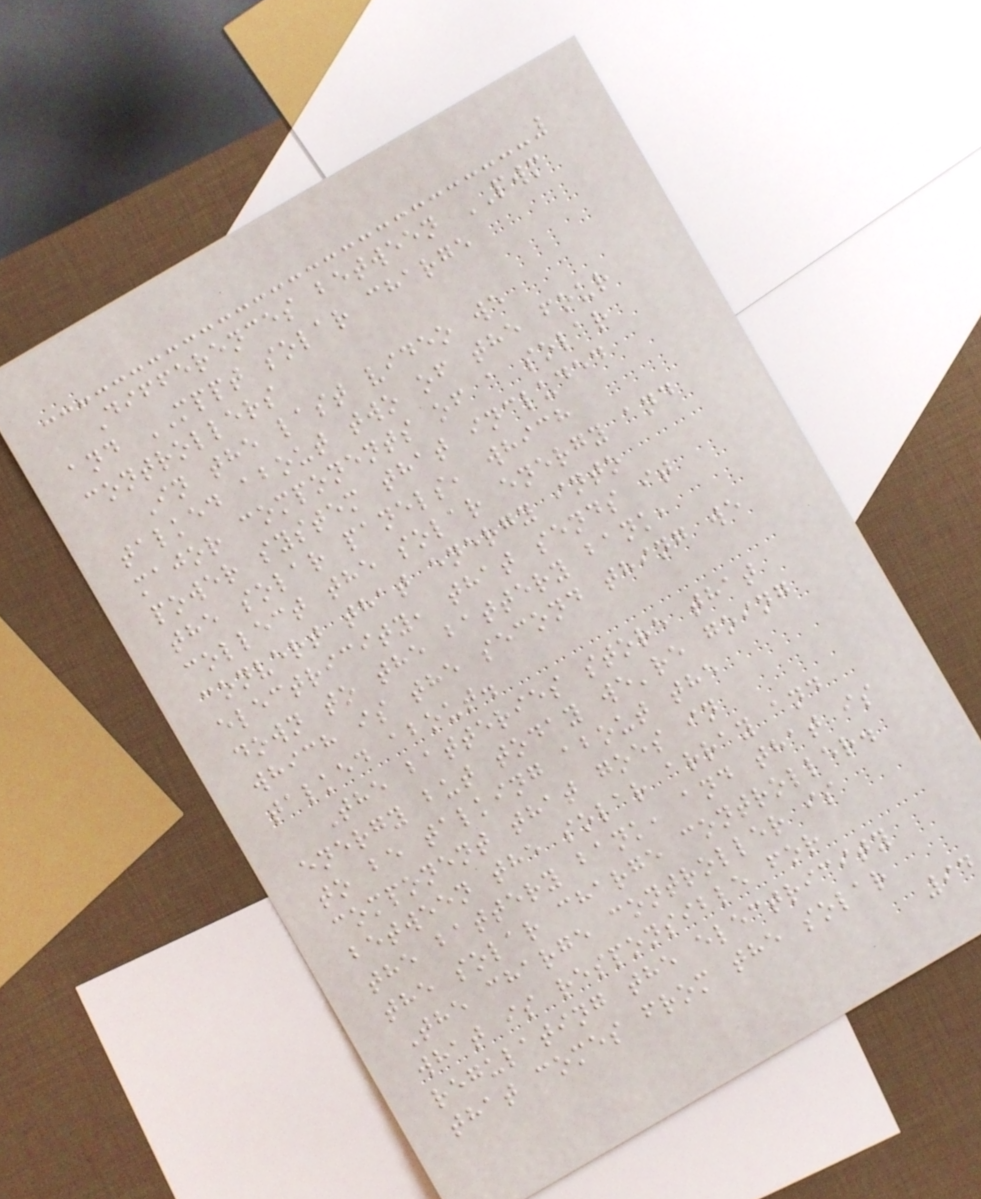Differences between PWM
and MPPT solar charge
controllers
In the last video we
talked about two of the four
major components of a solar
power system that included
the solar panels, which
collect the solar energy and
convert that energy into
electricity, that sends it
down to the battery bank,
which is the second thing we
talked about.
The batteries store that
energy but today we're going
to be talking about the
component that goes in
between the solar array and
the battery bank, and that is
the solar charge controller.
The charge controller is
what is responsible for
regulating the electricity
that comes from the solar
94
